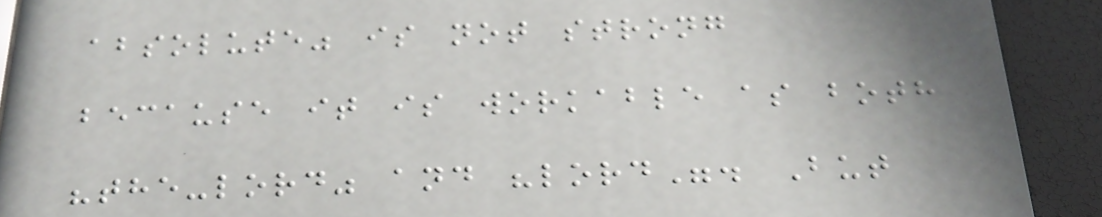absolute" is not strong
because it is workable as both
"the-lord" and "lord". But
